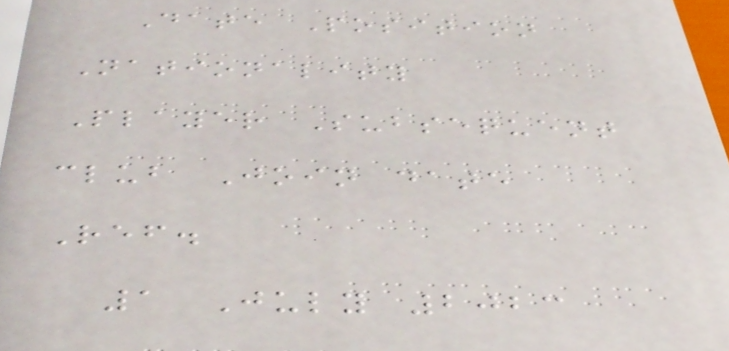Date Position
Nationality
Player Subsequent
club Join date
Ref.
1 July 2023
